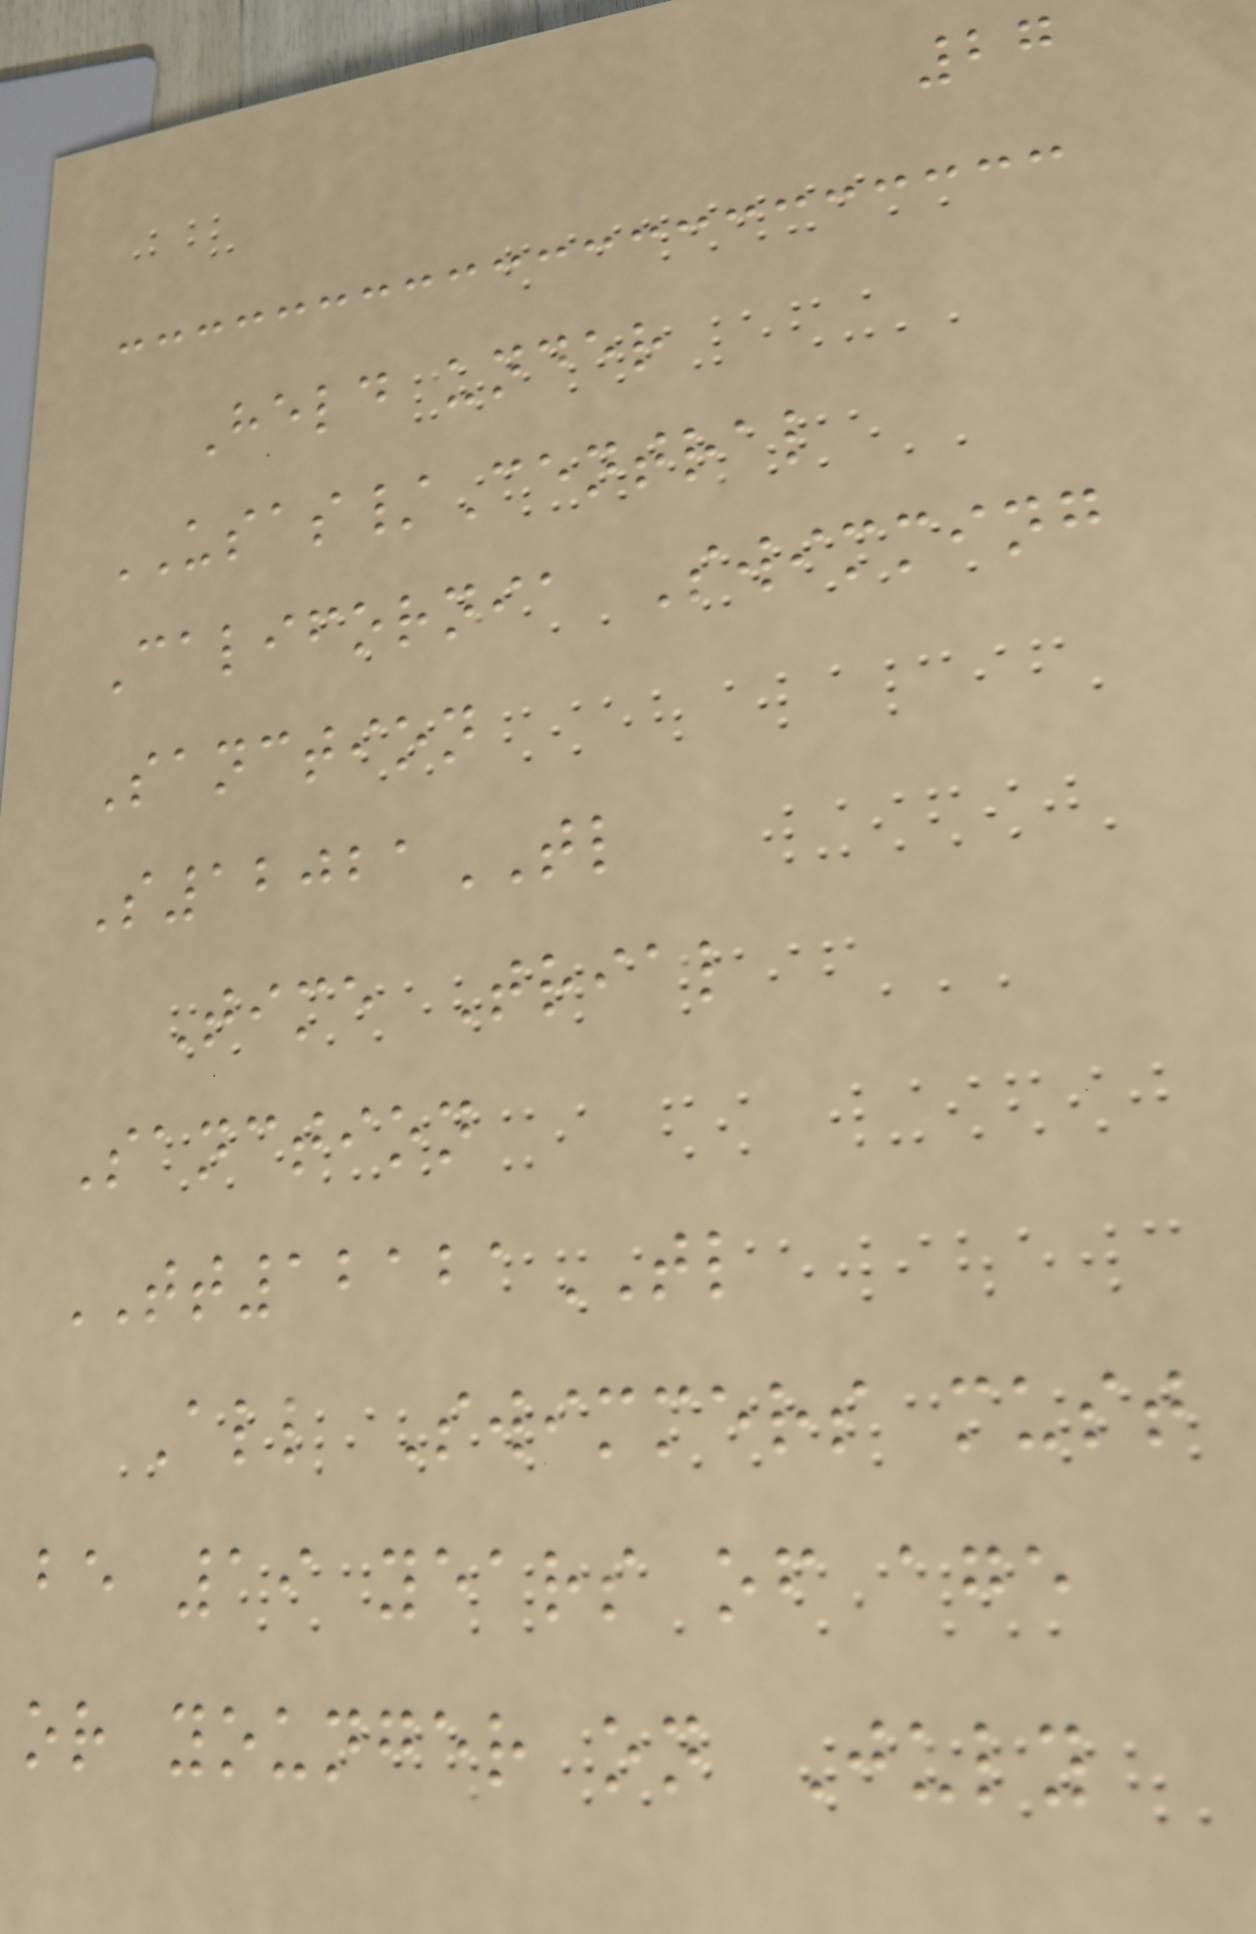27
Held under
USAS/Central
California Swimming
Sanction
S12021TL
Time Trial
Sanction
TT12121TL
All Swimmers must
be 19 years of age
or younger on July
